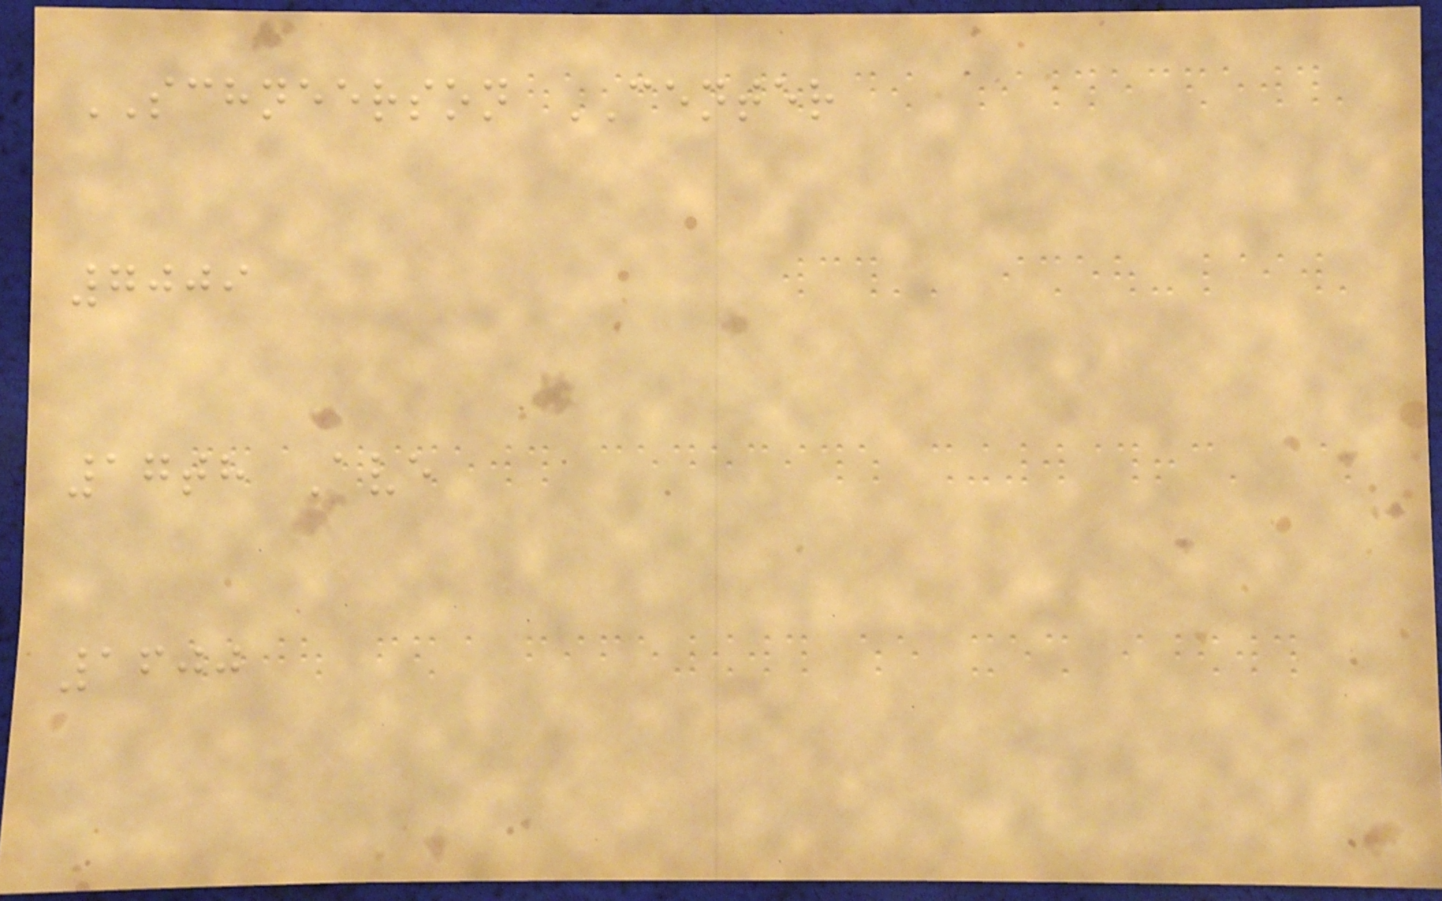SCHNEERSON CENTER
7009
17th Ave
1600
